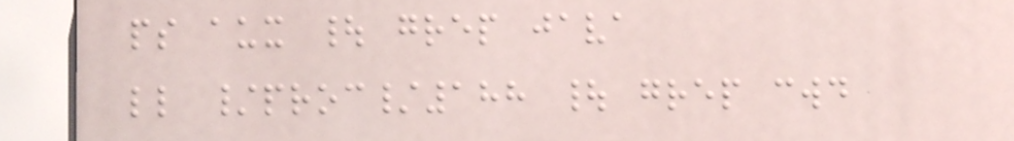ps aux | grep java
ll /proc/188 | grep cwd
